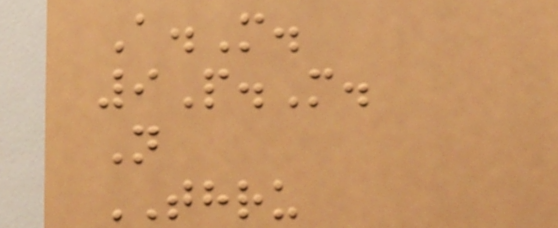A.M.
9P.M.
N
THRU
